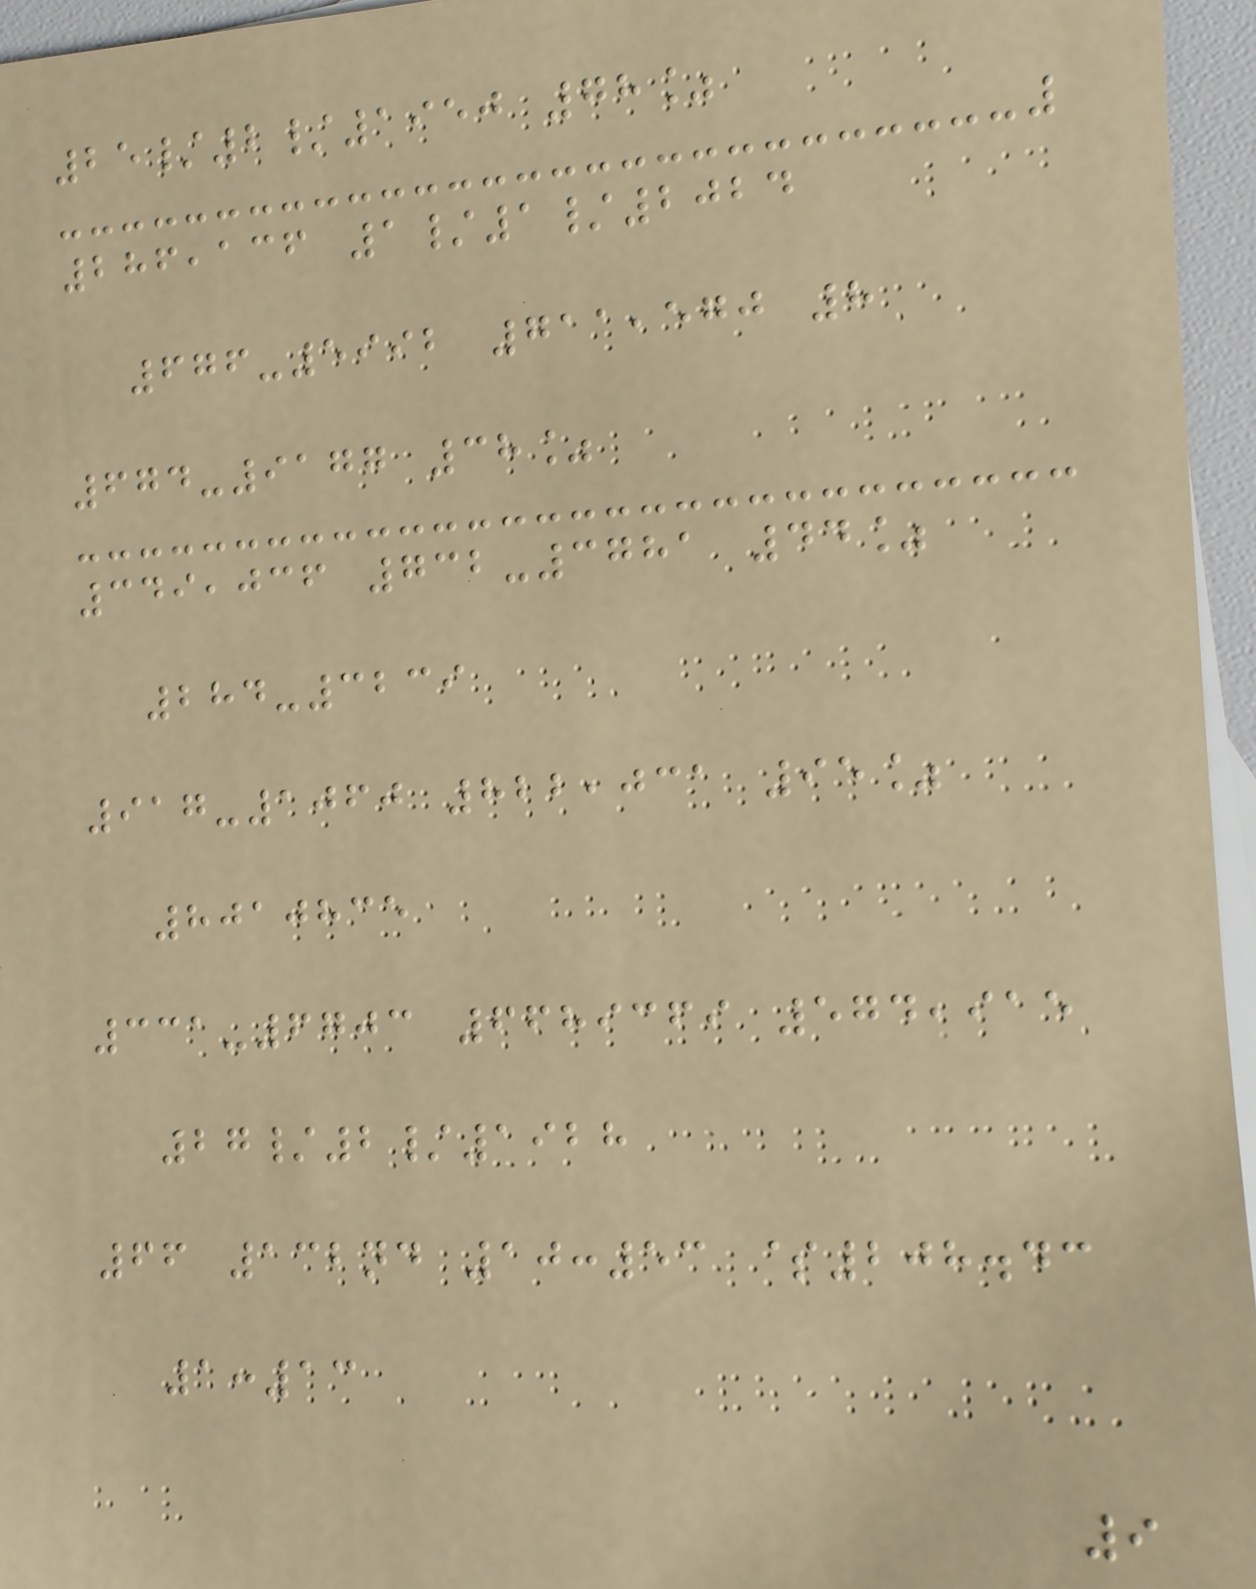25/2/1950 78%
286,136 1/1/2024
676-5992 711,570 8
674-9177 38%
349,036 732-3781 44%
284-3239
917-1060 822,031 95%
8010835
331-6703 6689369 574,915
27/2/1928
66 132nd 10:53 $208.43
1:13
9
